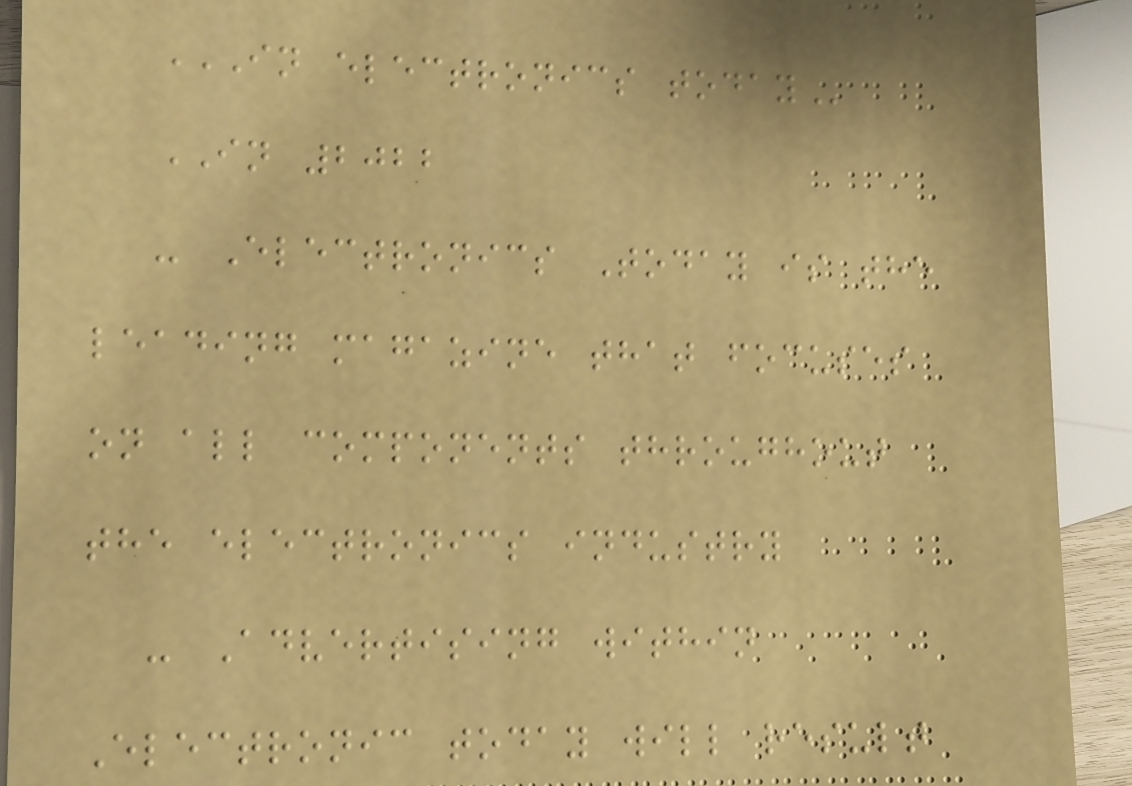IN ELECTRONICS TODAY
IN 2022
- Electronics Today is the
leading magazine that focuses
on all components throughout
the electronics industry
- Advertising within
Electronic today will result
